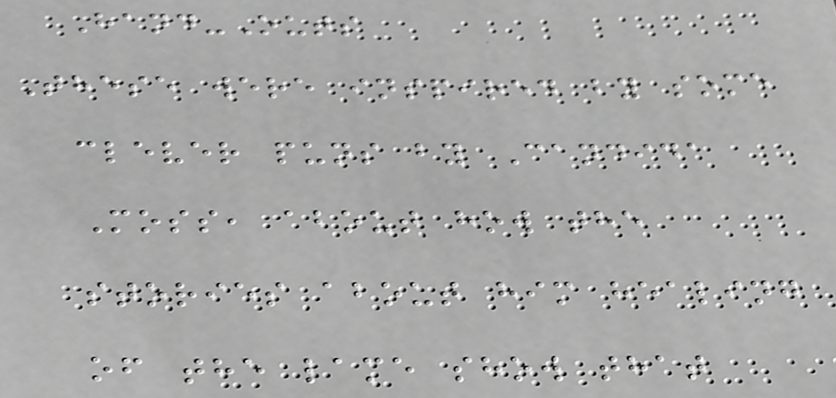Hand-Outs
These were inspired by some
clever puns by Candida
Moss, about how the
stories about him healing
of the lame show that
